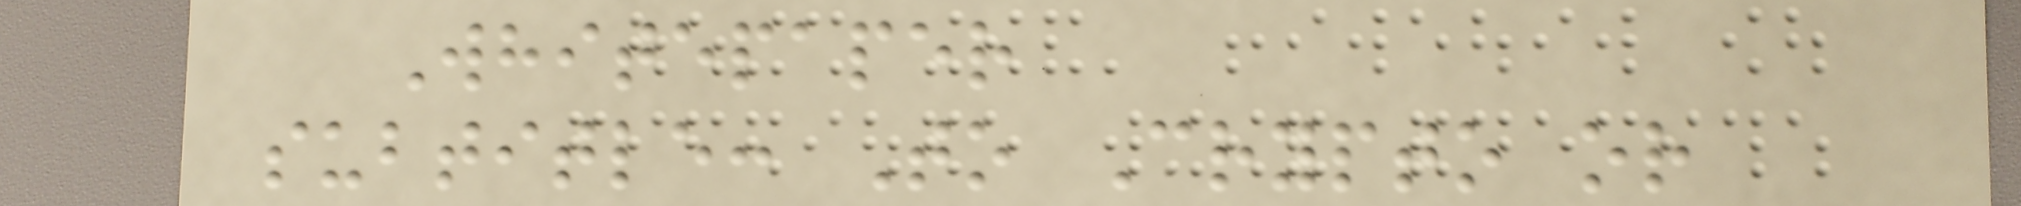Whitepaper
subtitle: To Crypto or
